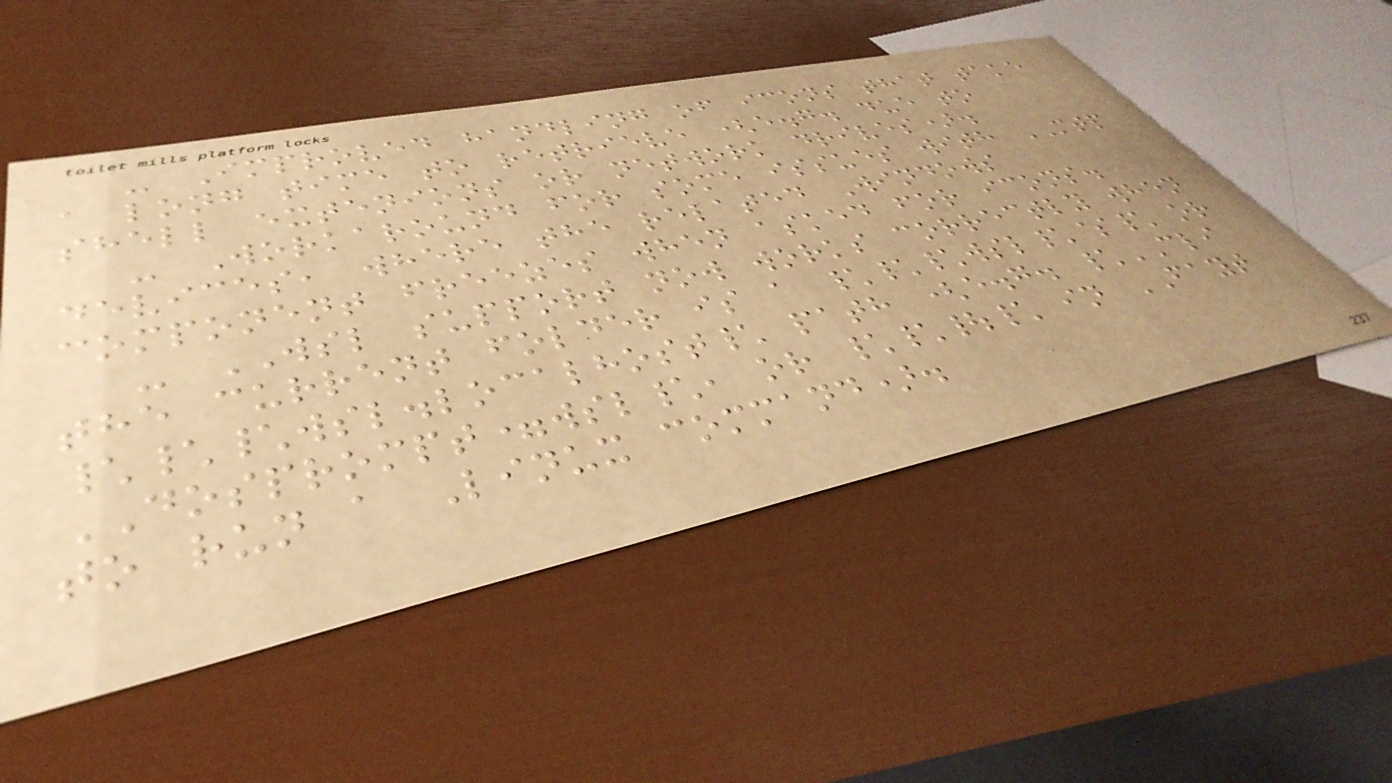- Improved handling of icons that take
a long time to retrieve (e.g. due to
shell extenions or network drives).
- Workaround for some issues with MTP
devices, where the related Windows
component freezes when asked for icons.
- WSL support now works correctly when
the current folder is a \\\wsl\$\ or
\\\wsl.localhost\ path (e.g. \CLI
DOSPROMPT=wsl\, or \\|\ in FAYT
to run a Linux command).
